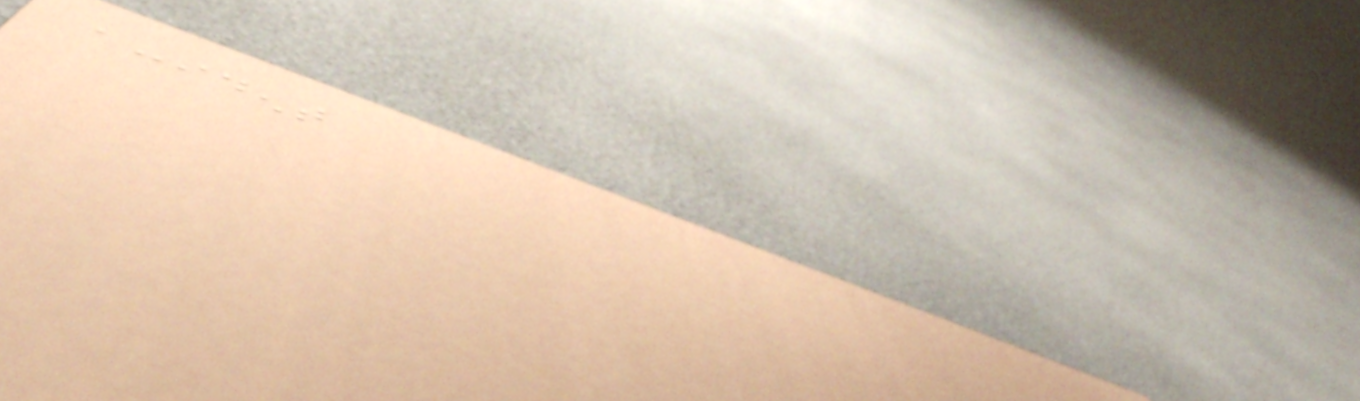accident
